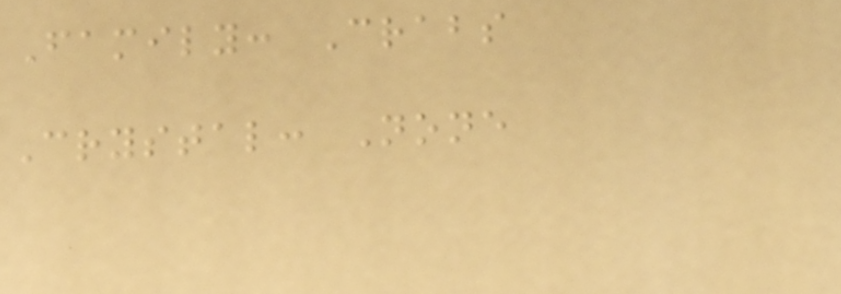Family: Crabs
Crystal: None
